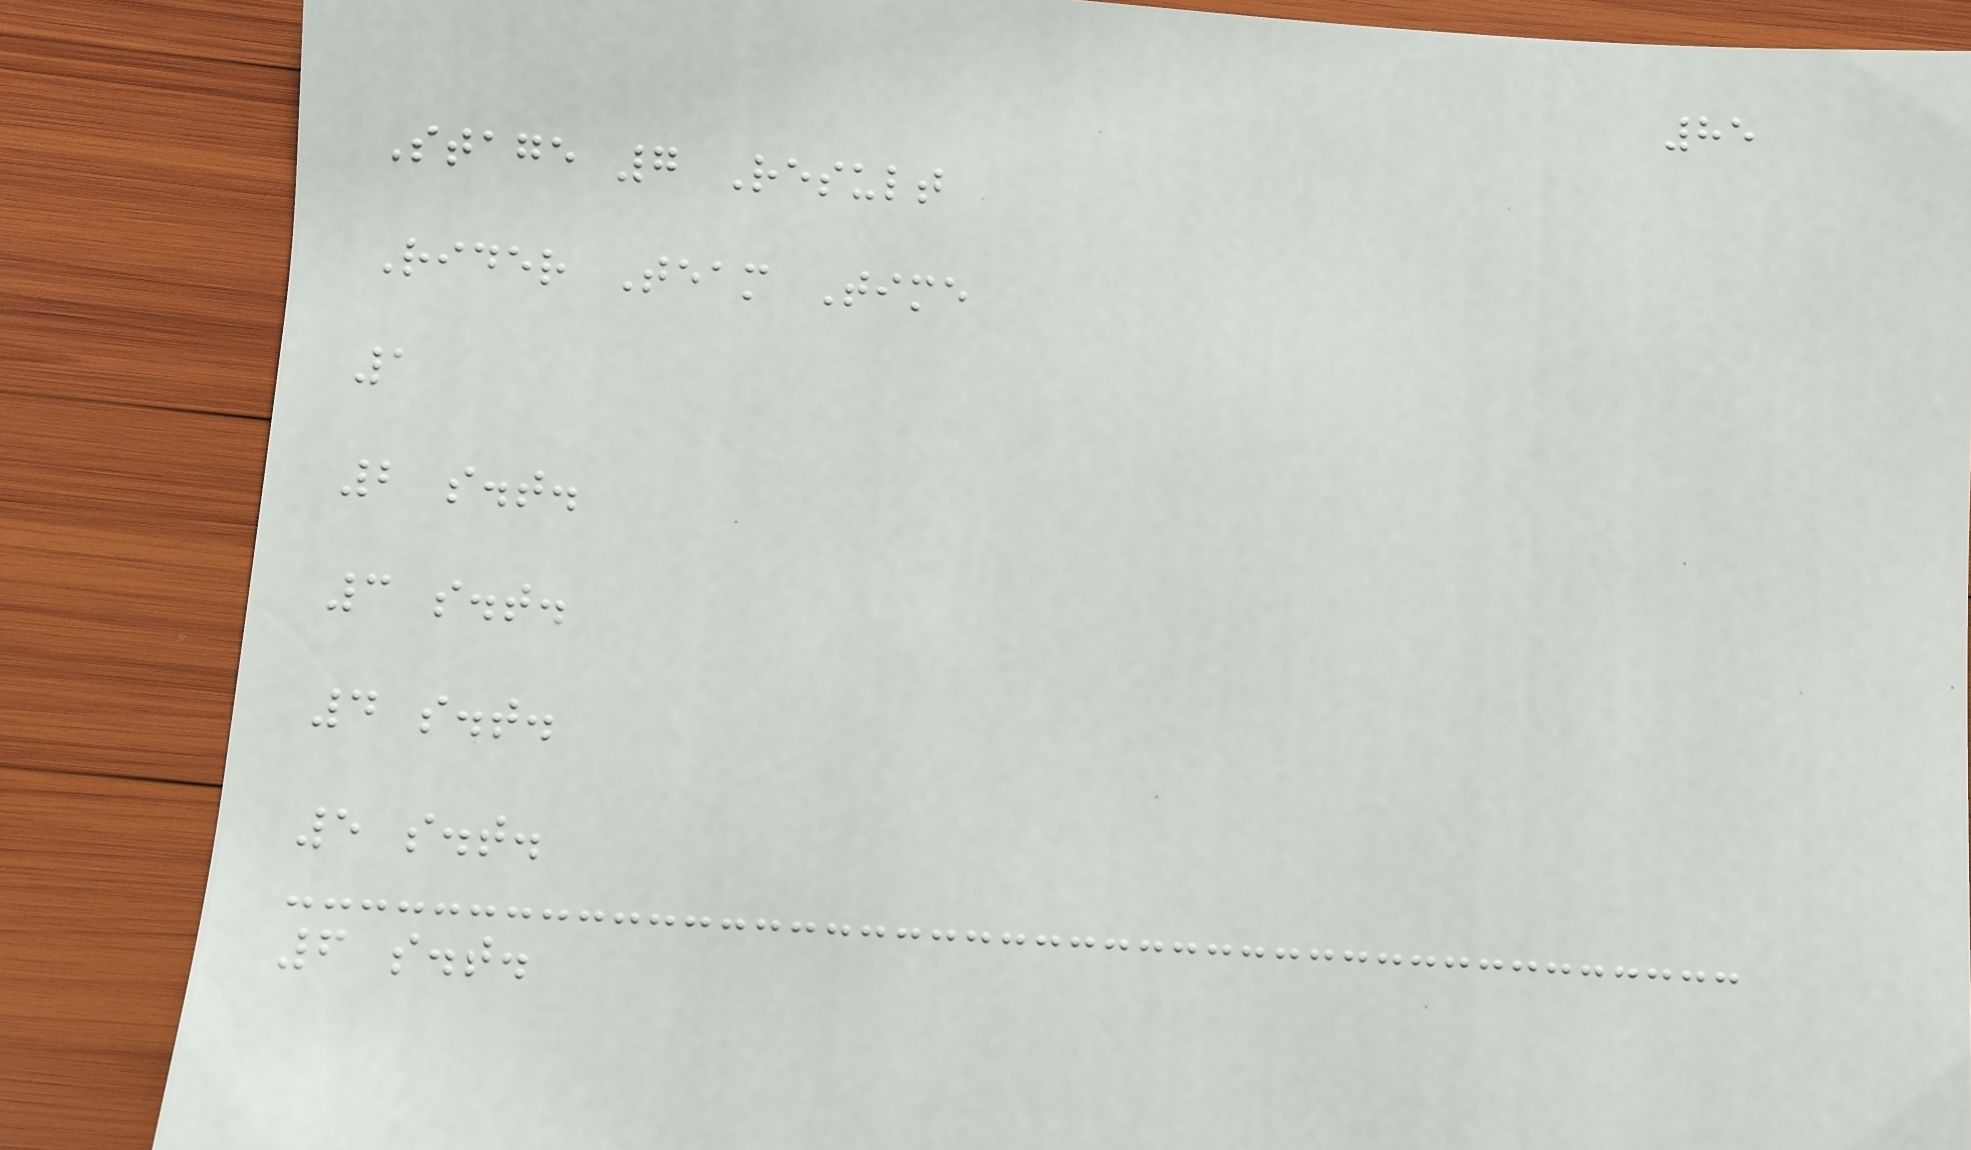85
Stage 7 Result
Rider Team Time
1
2 s.t.
3 s.t.
4 s.t.
5 s.t.
6 s.t.
